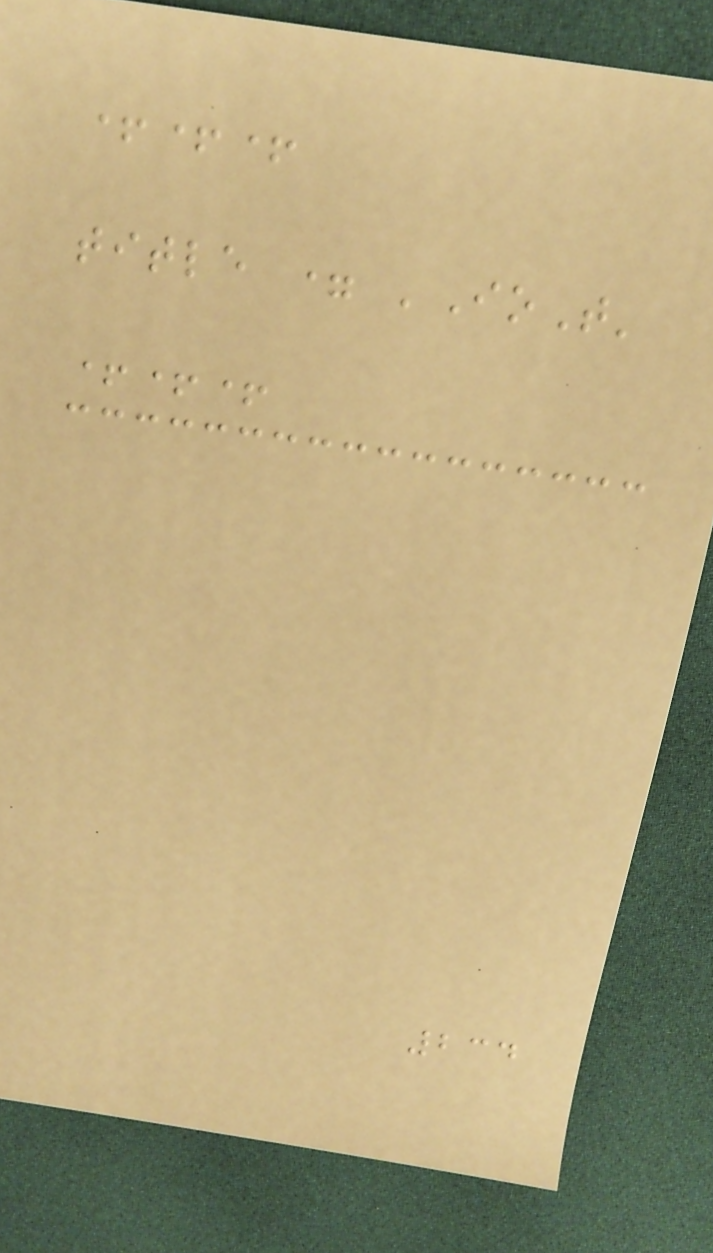+++
title = 'IoT'
+++
234
